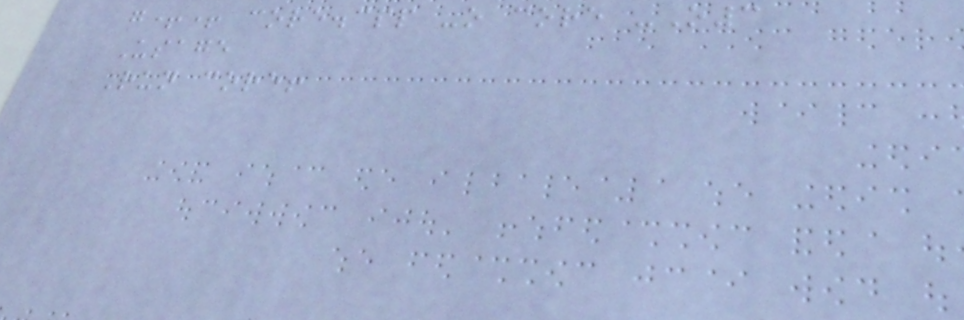g++ core.cpp -o core -O3
Usage
Run core!
